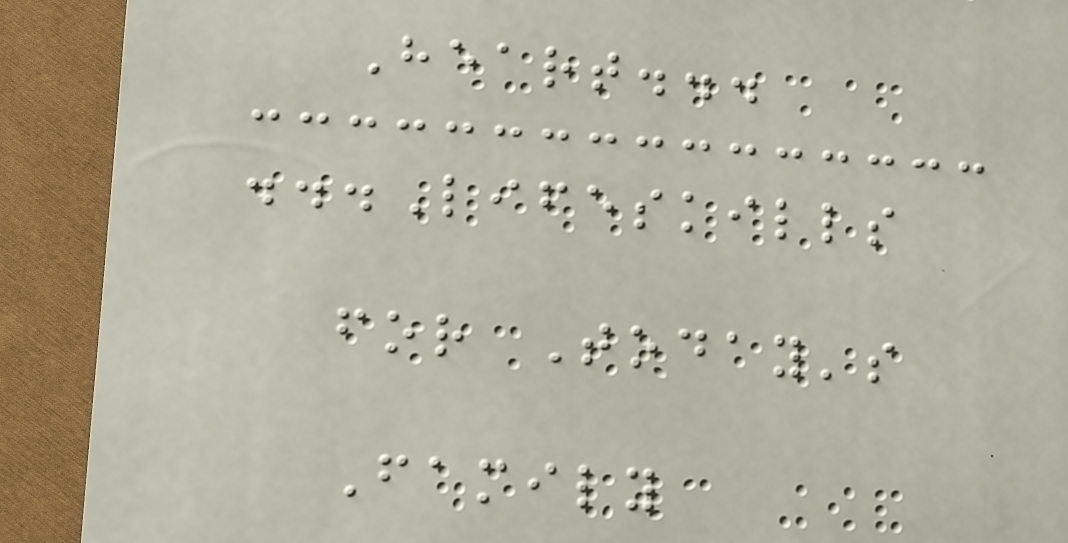Heart...
...Lifeskills
for Today's
Family
